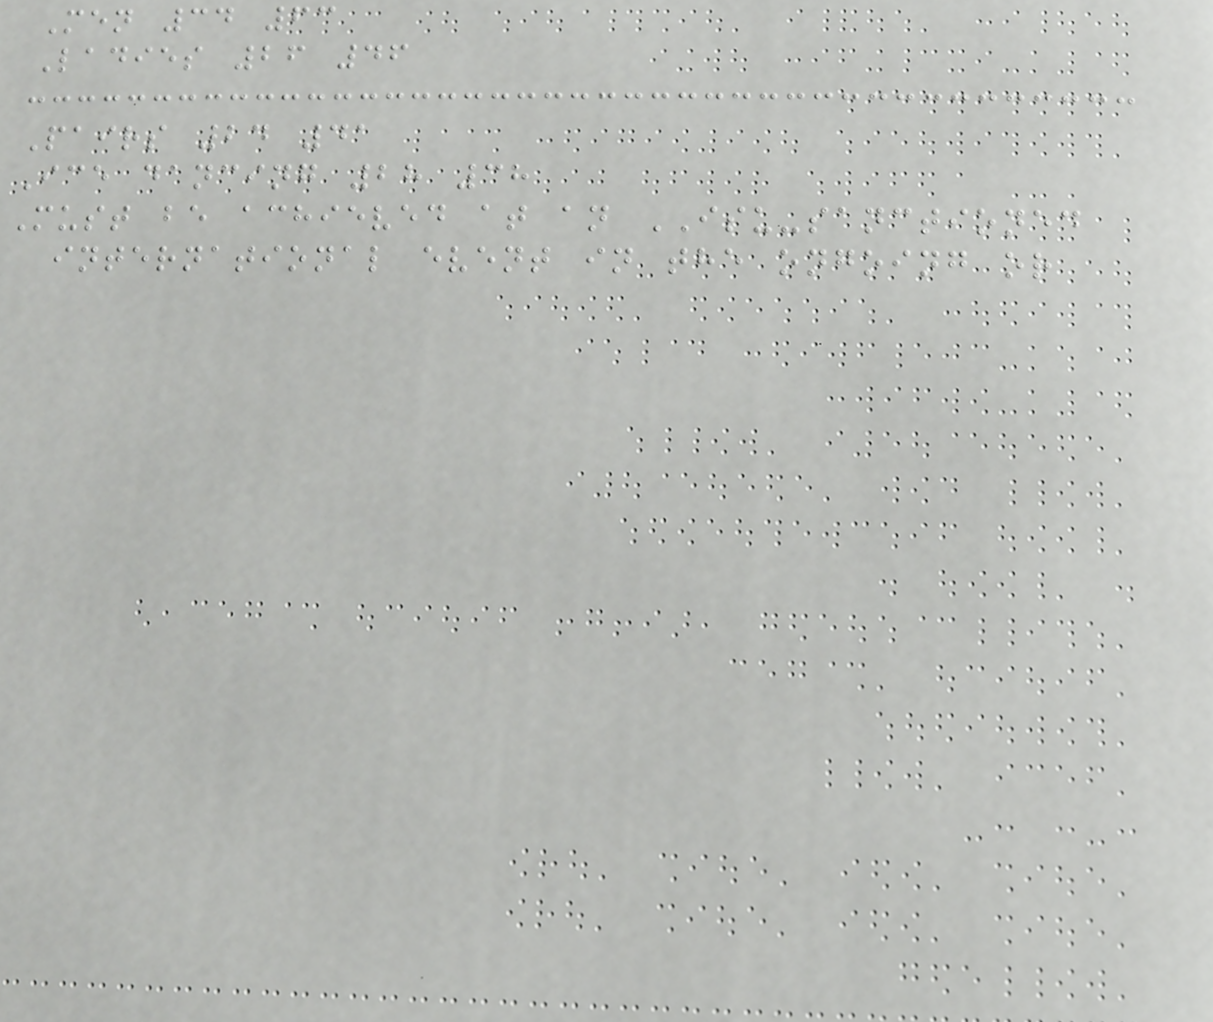Men 34 63
Ladies 26 46
Pairs 24 41
Ice dancing 28 38
Must be achieved at an ISU-sanctioned
international event in the ongoing or
